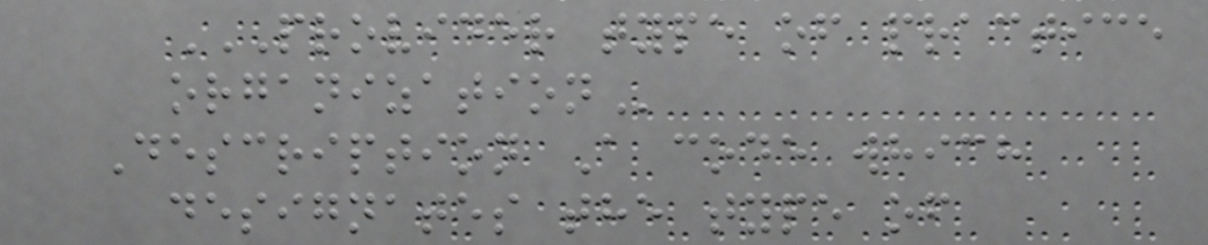PROVIDER TYPE OF PRACTICE
ORGANIZATION
Description A code which
designates the type of
